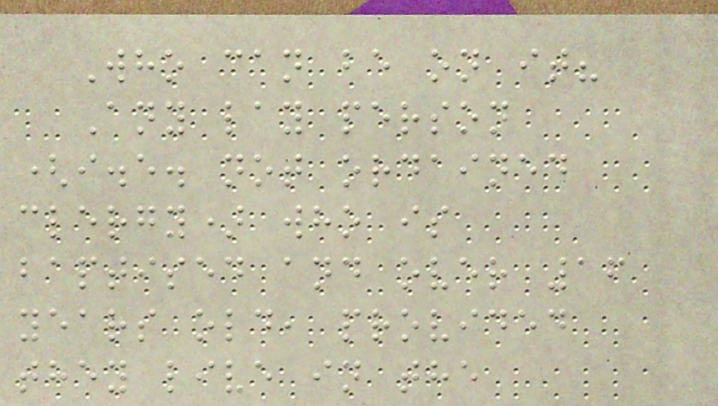Who can be on it?
Any lay person
(i.e. not ordained
clergy) who is
baptised and over 16
years old, provided
they live in the
